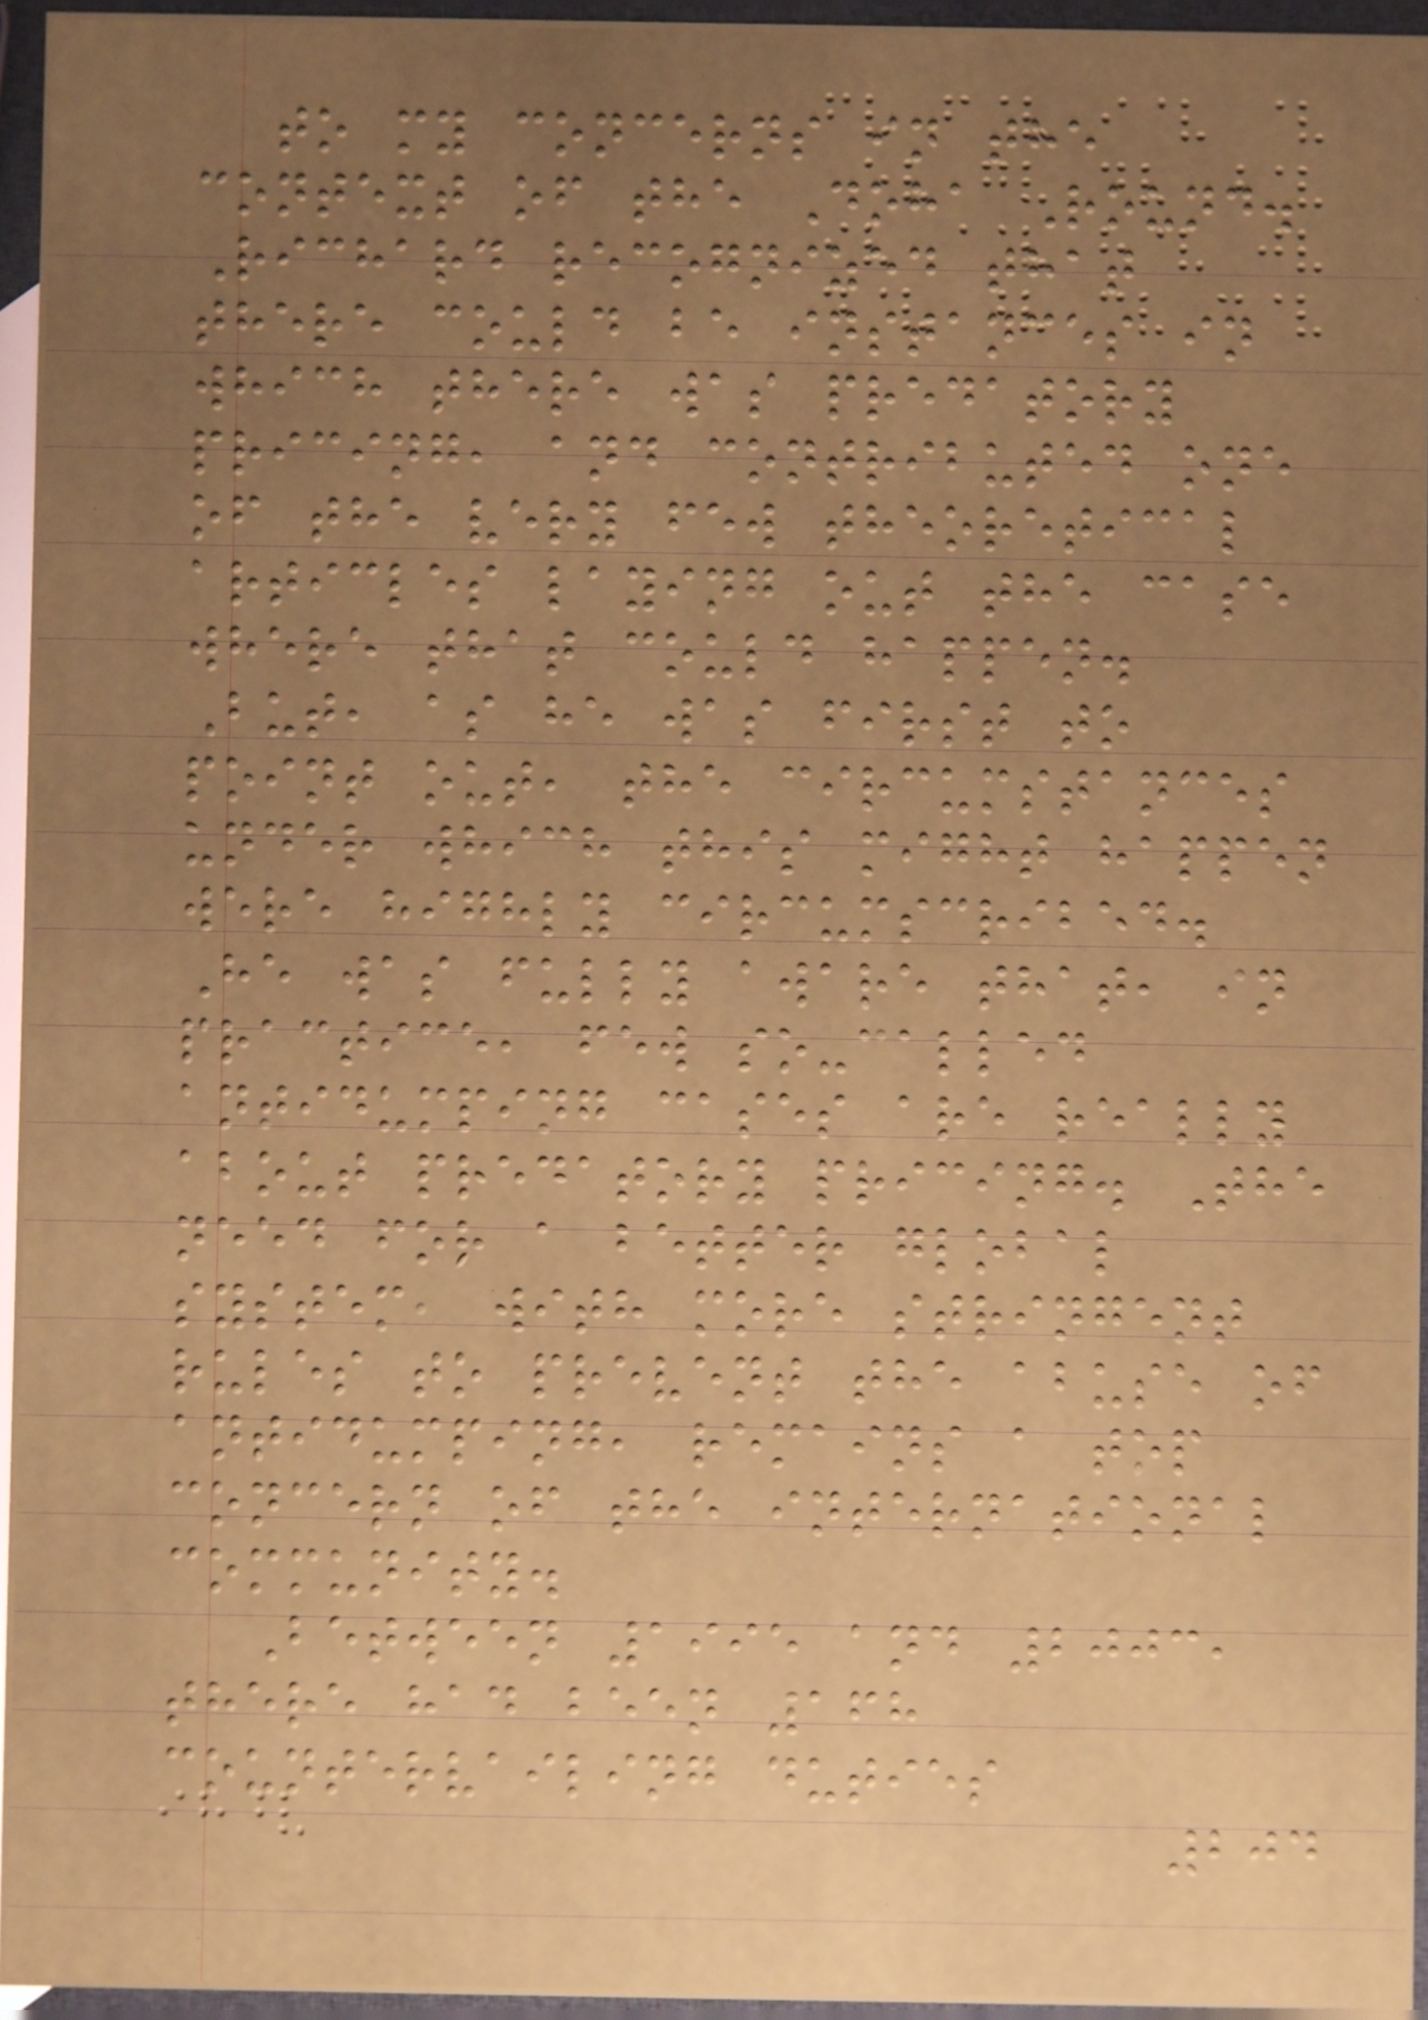to my concerns in the
context of the Doha Round.
Richard recognized that
there could be instances in
which there was predatory
pricing, and contributed one
of the very few theoretical
articles laying out the case
where that could happen.
But, as he was first to
point out, the circumstances
under which this might happen
were highly circumscribed.
He was fully aware that, in
practice, few so-called
antidumping cases are really
about predatory pricing. The
need for a better global
system, with more stringent
rules to prevent the abuse of
antidumping, remains a top
concern of the international
community.
Between 1995 and 2003,
there had been 168
countervailing duties
204
